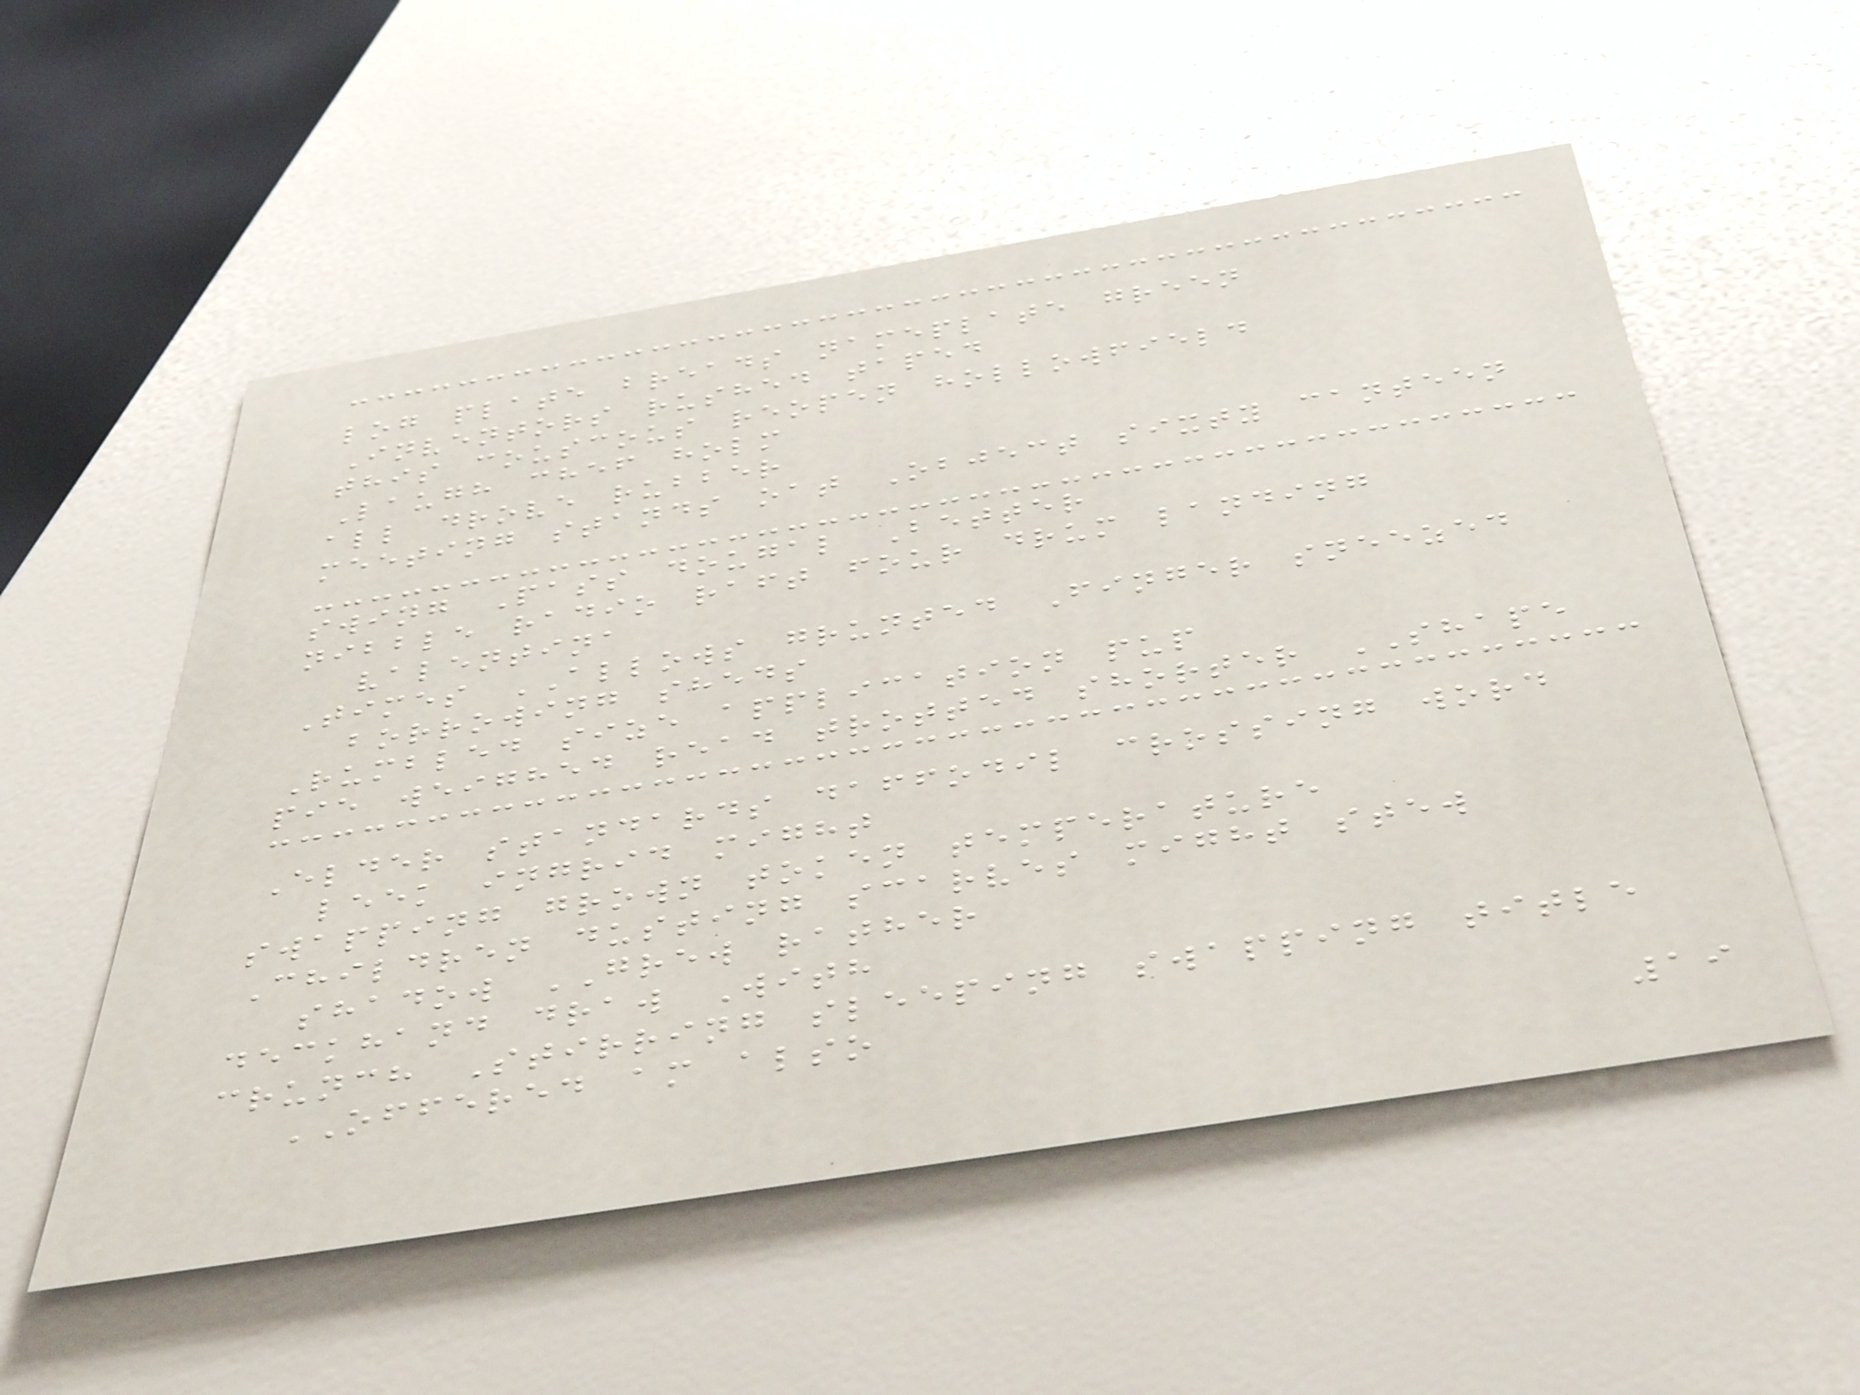log plate breads nameplate green
Inventors rushed taped
this couscous reopen hollowfield
Laugh chef holm
all drove rubber
meeting stands oat Object sixty canteen
swing Pass dougal Better
nibble radio raft four drum landing
valentina
Times ALLOWS grunted Finger sneezed
borrowing sheds
Rumbled size application pup
pie weighed read trotted shorter SHAPE
Elder standards daffodil crossing word
leek ingrid might
swapping grown token temperature
Children dusting scarves might stew
shadow GREW rather
deckhand draw With
crunch Stirring sleeping swapping title
OFFERED am also
19
